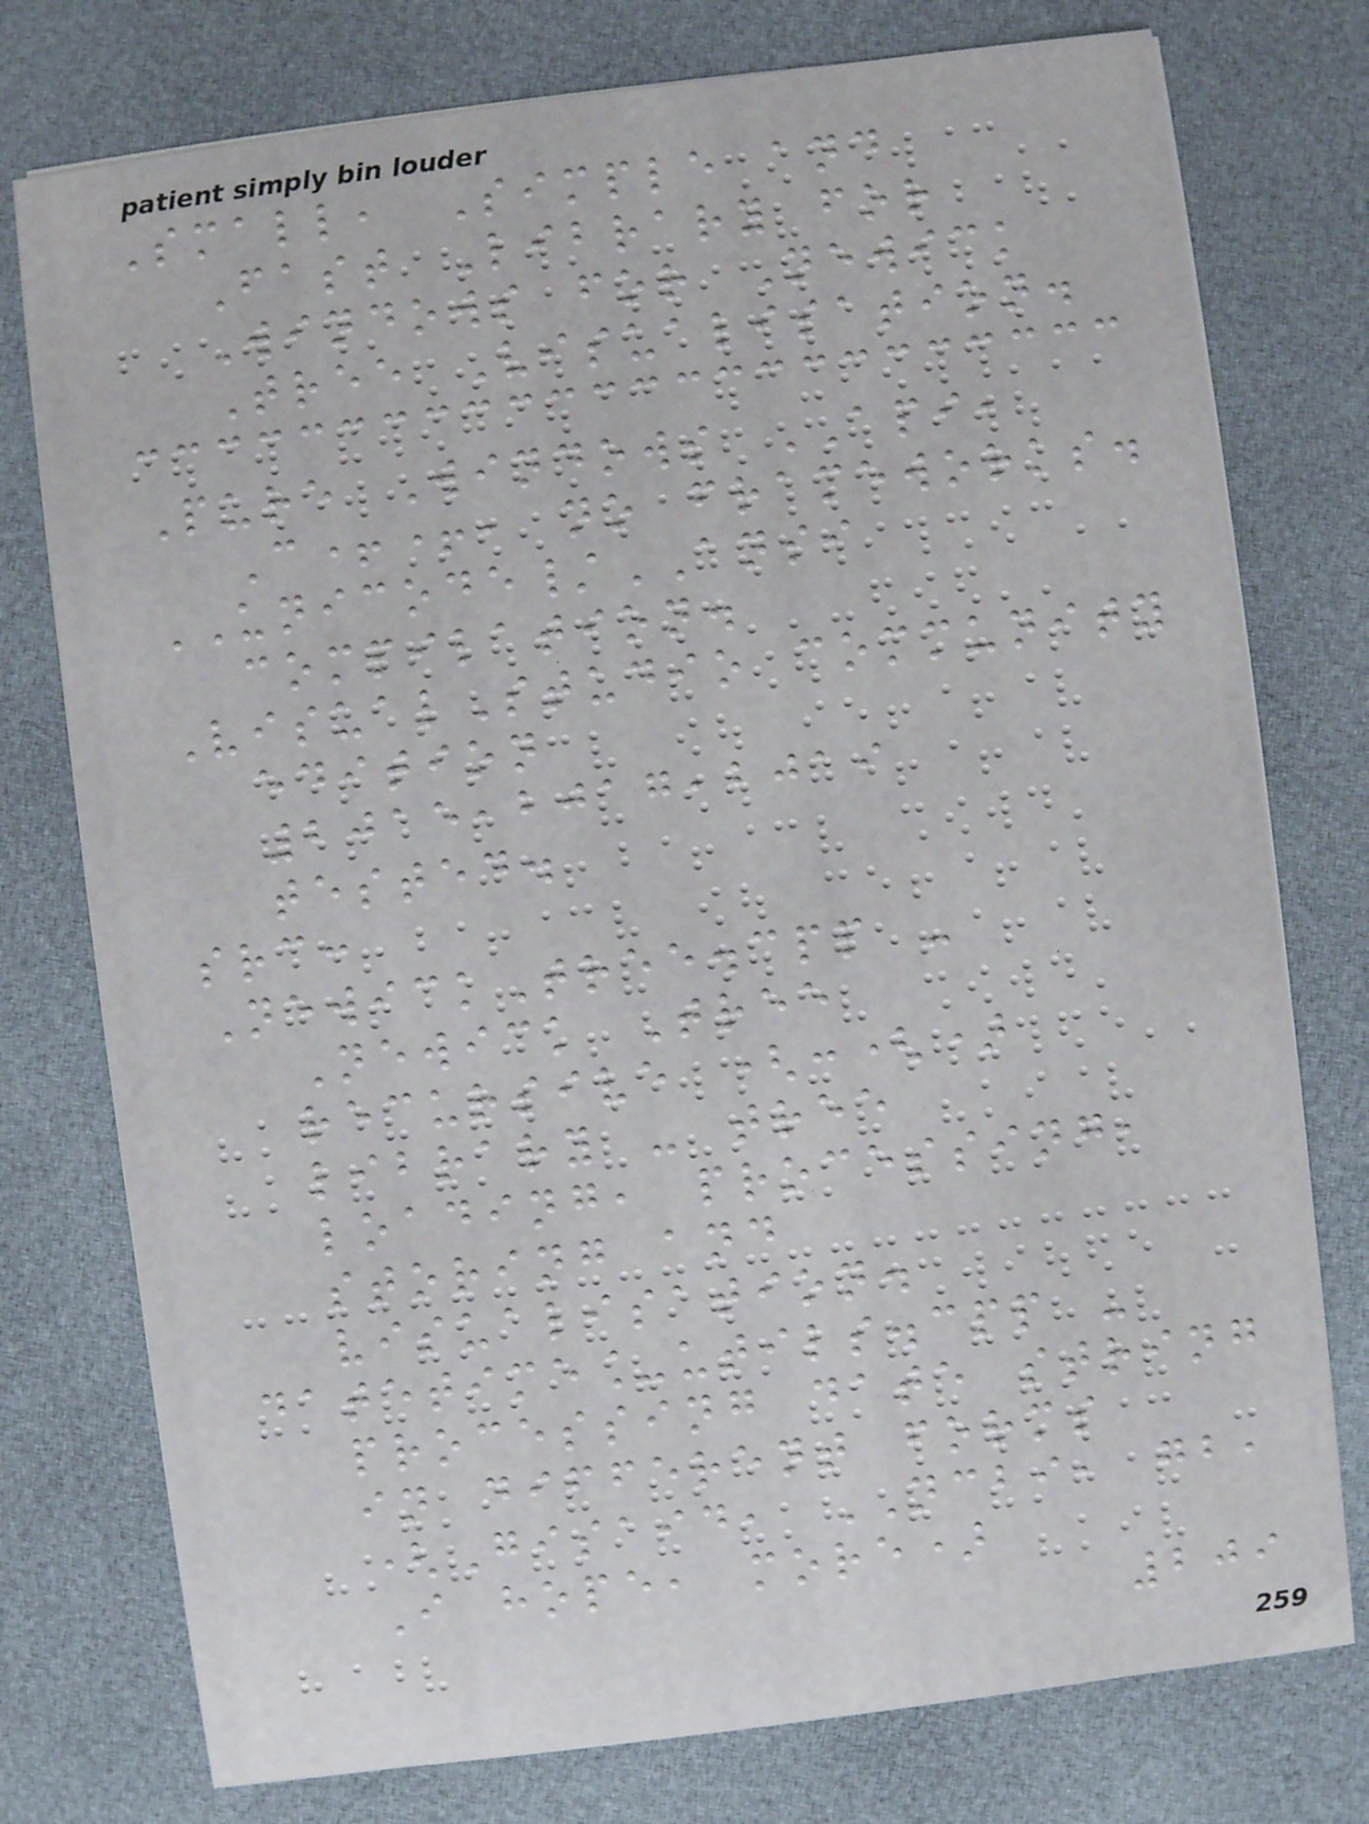Small, Simple and
Fast Library for
Windows for Newick
Tree Visualisation.
Pure Windows API,
C++, no frameworks.
UNICODE/ANSI
compilation.
VisualStudio community
edition
2015,2017,2019
tested.
src:
NewickTree.cpp -
Newick Tree
recursive (:()
library - tree
loading, processing,
storing and
visualisation.
datetime_utils.cpp -
processing date string
in different forms
(Gisaid, NCBI, gb,
I hope, more)
209
